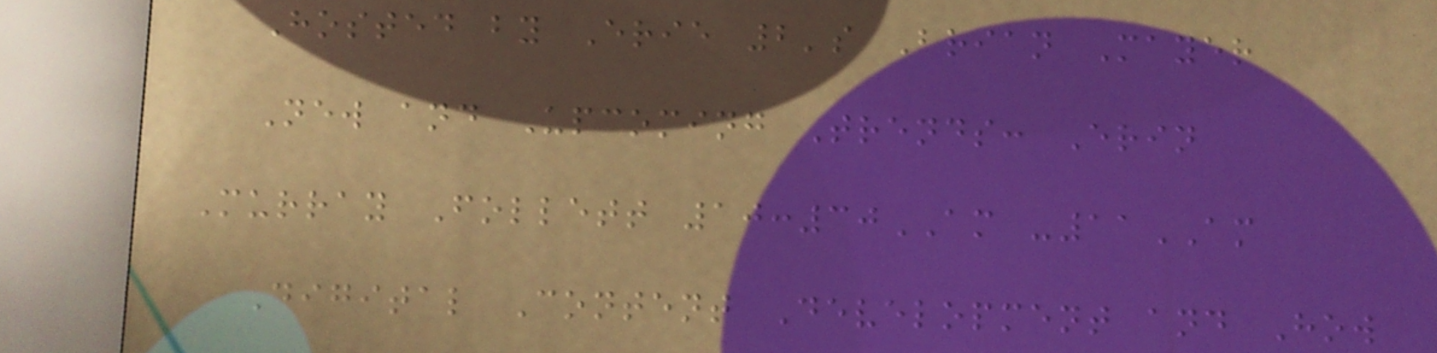Hosted by Erie 2's Brian Mayer
New and Upcoming Trends: Erin
Murray Follett 10:30AM -11AM
Digital Content Development and How
